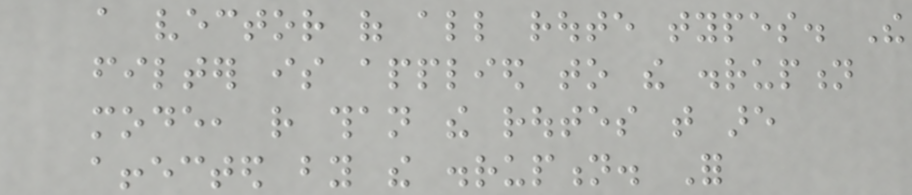a vector of all route types. The
filter is applied to the disruption
mode, rather than the routes that are
affected by the disruption. For
